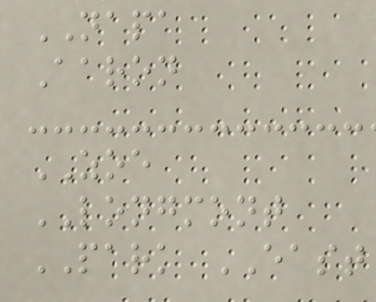NAPA
Aaron
ZOE
LONGMONT
PARK EAST
